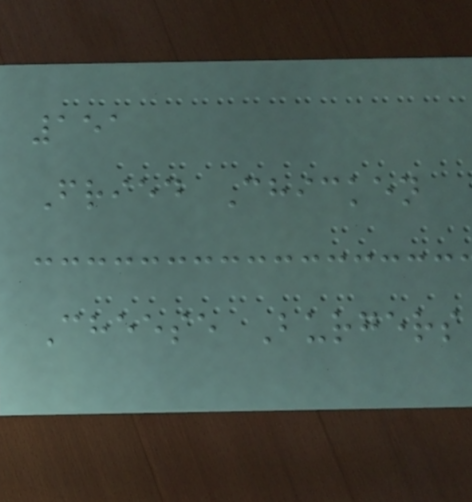151
Fried Chicken
Cheese Burgers
